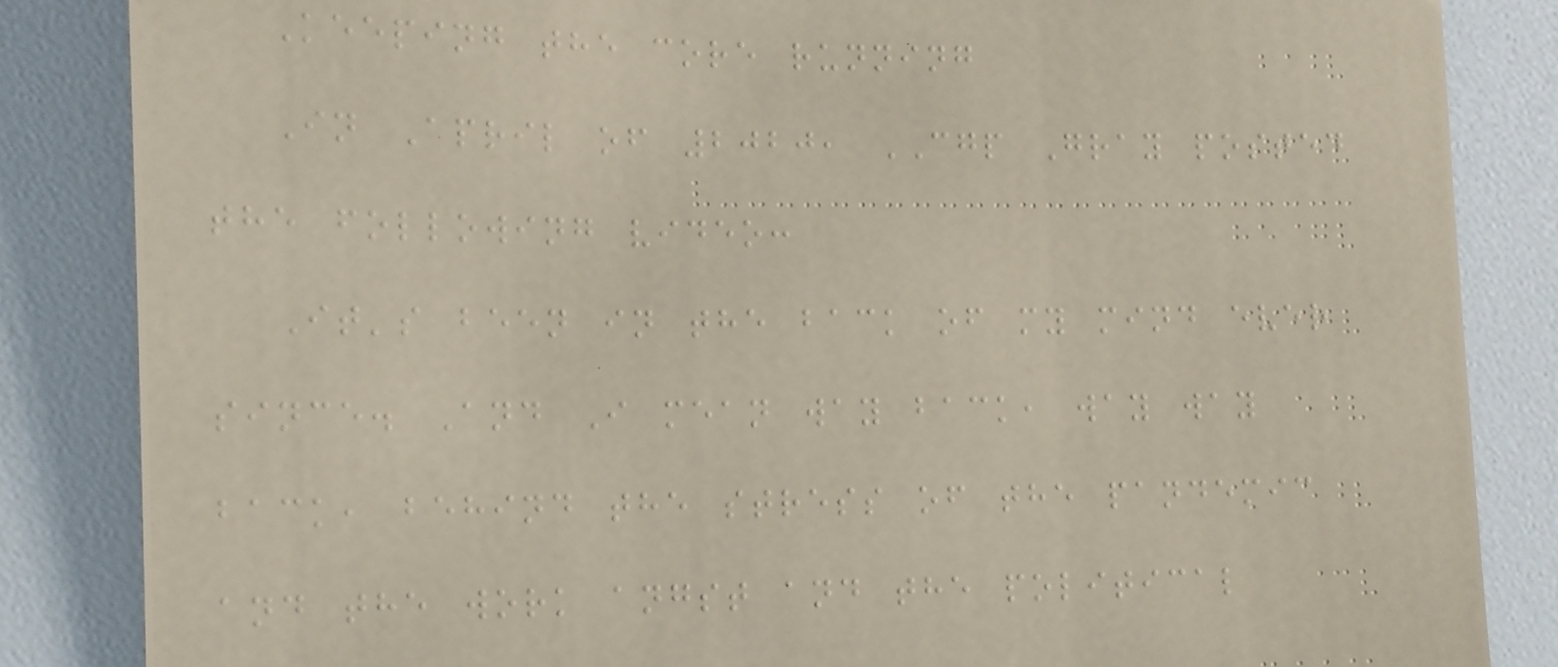Keeping the core running
In April of 2020, CGP Gray posted
the following video:
It's been in the back of my mind ever
since. And I mean way back, way way
back, behind the stress of the pandemic
and the work angst and the political
